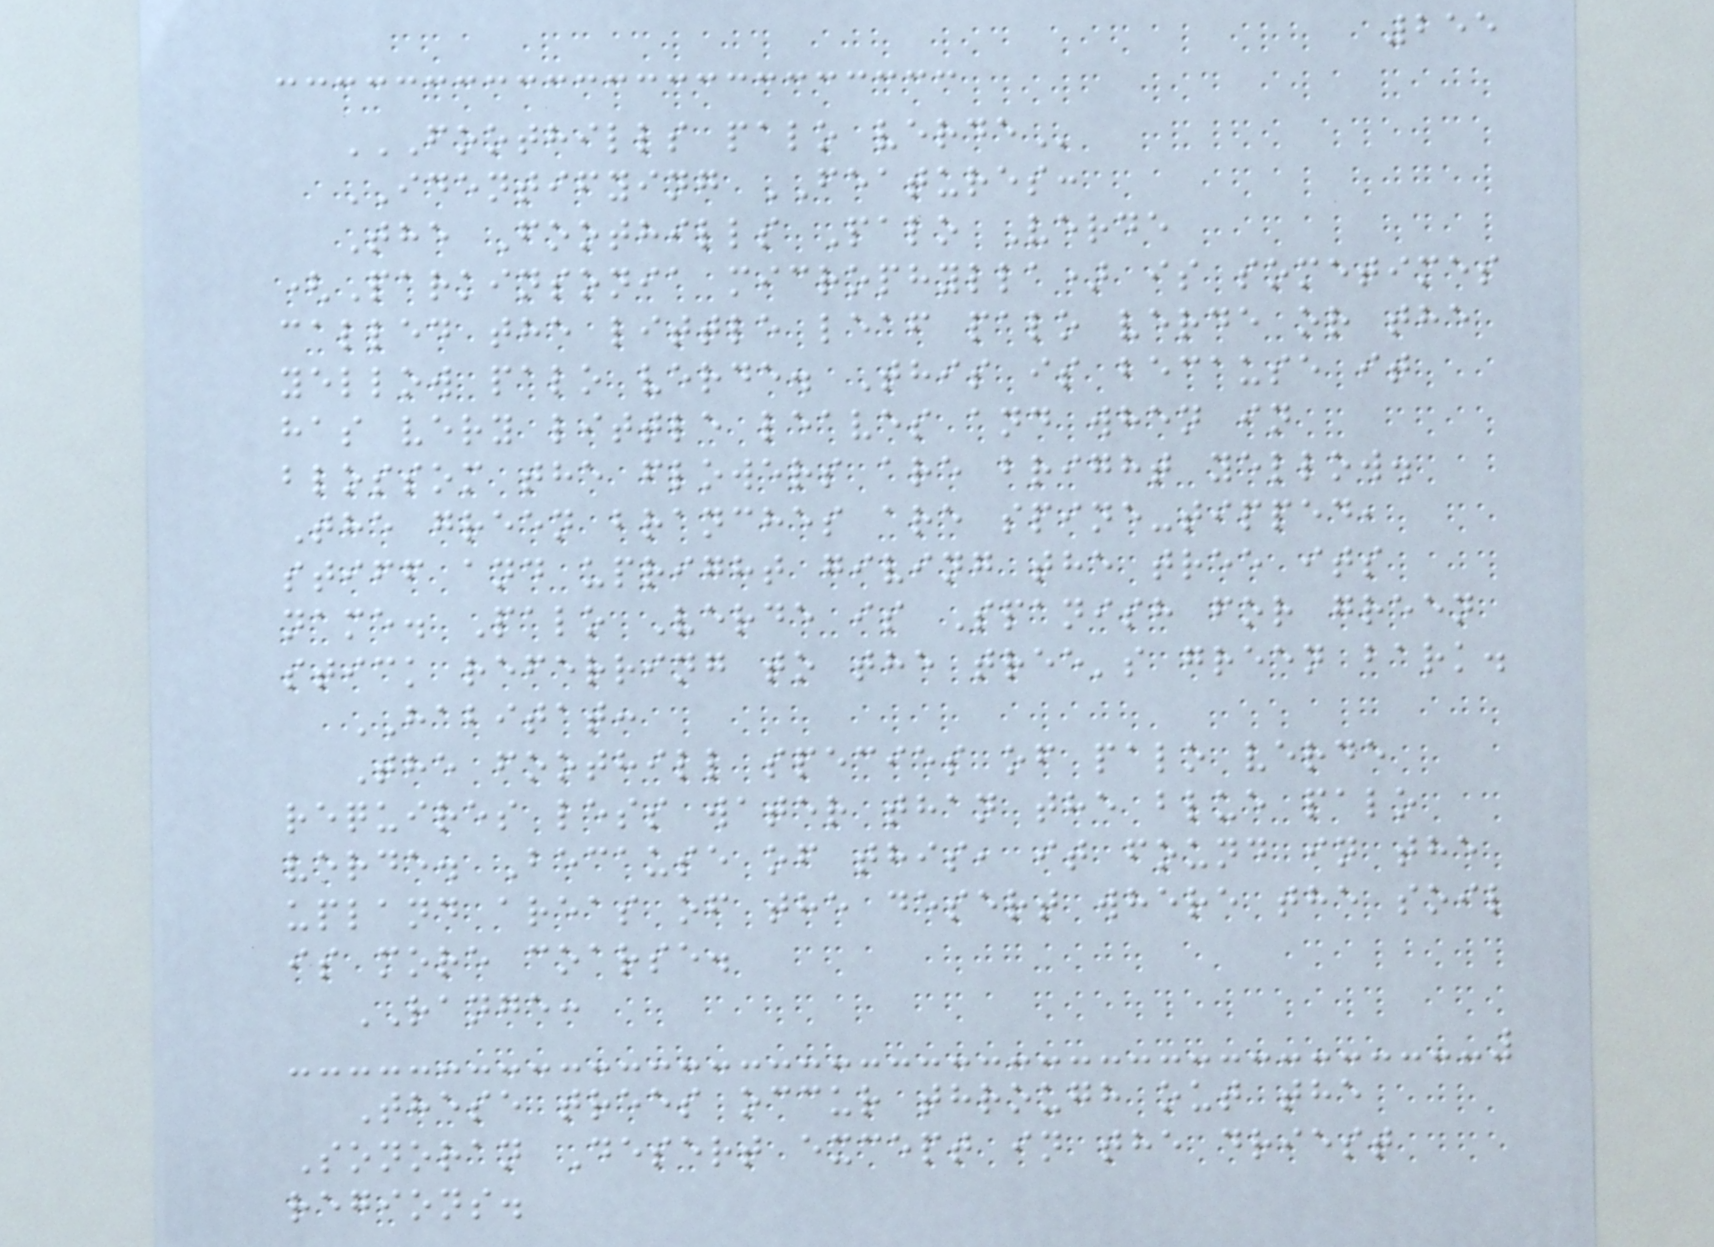255
FOOTHILLS PALO VERDE
IDENTIFYING FEATURES:
The Foothills Palo Verde
(Parkinsonia microphylla) is sometimes
called the little leaf palo verde or the
yellow palo verde. This is because it
has very little leaves and when in
blossom the flowers are bright yellow.
The green branches are spine-tipped,
stiff and upright giving the tree its
name. Palo Verde is Spanish for green
stick referring to the tree's green bark.
HABITAT:
The foothill species of palo verde
requires less water than the blue palo
verde. Because of this, it found in the
upland areas of the desert where the soil
is more coarse.
RANGE:
These trees occur through out the
Sonoran Desert except in the driest
regions.
